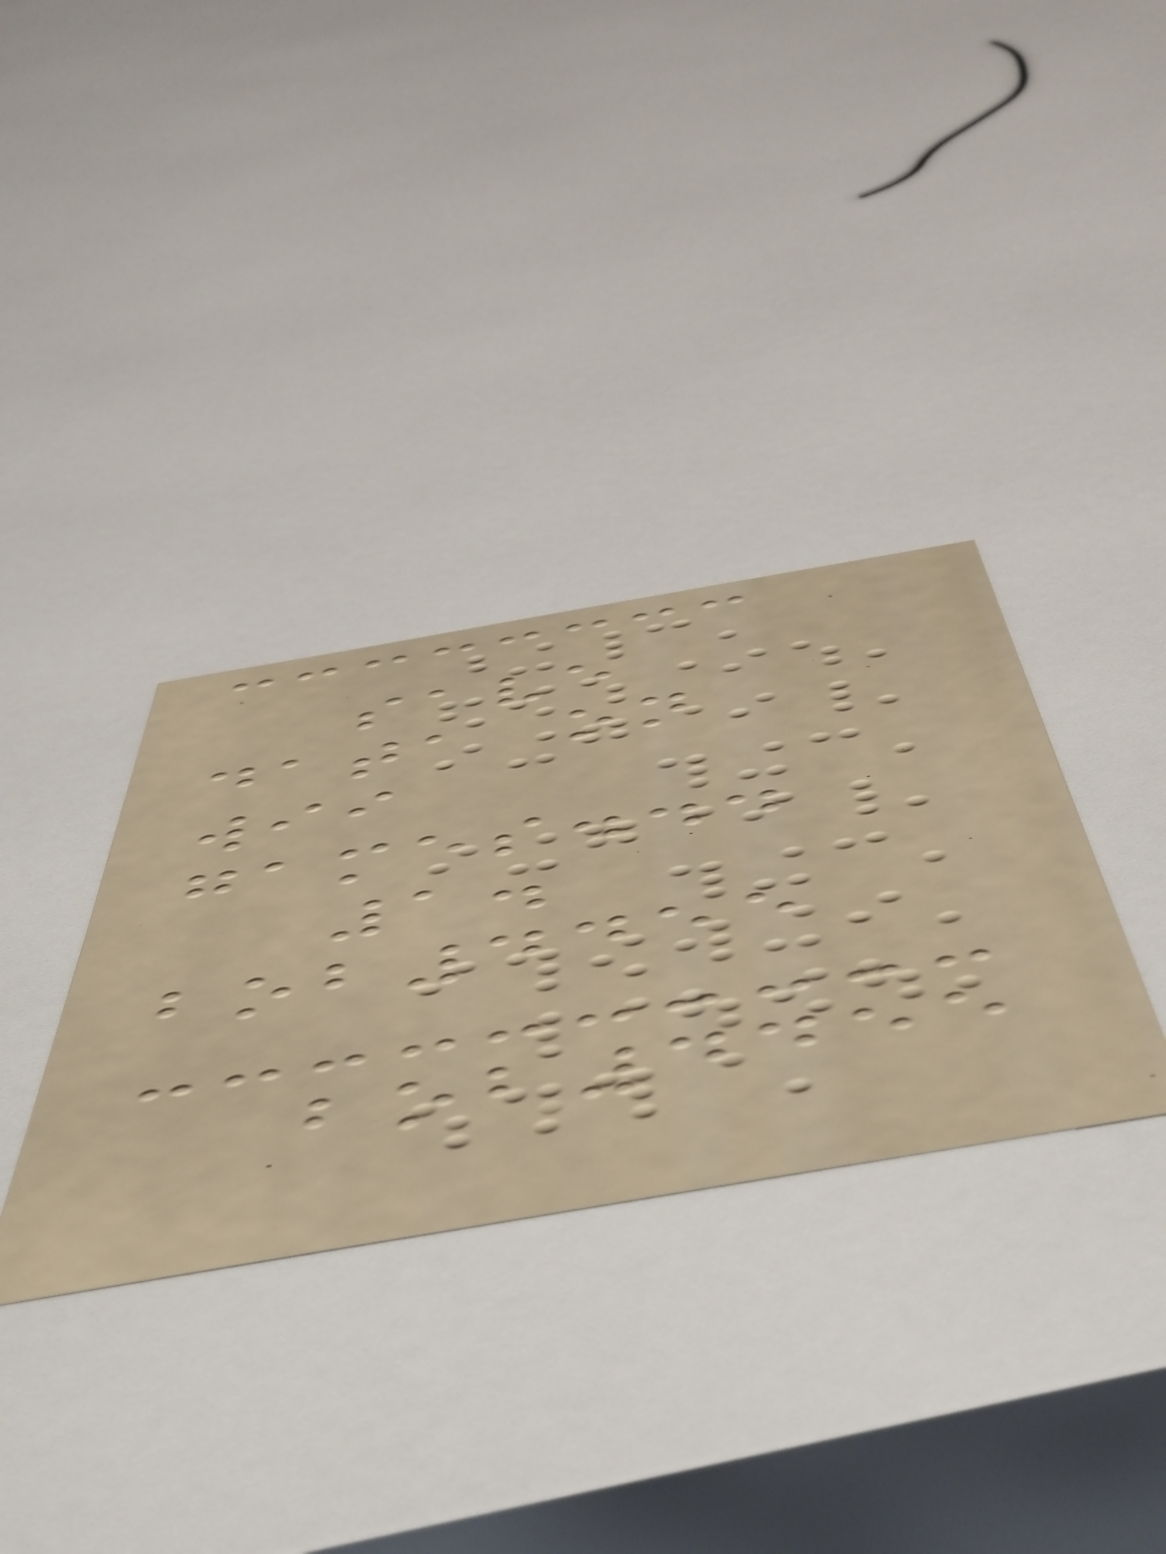save
data on
wii
games...
1.
bob4455
bob4455
